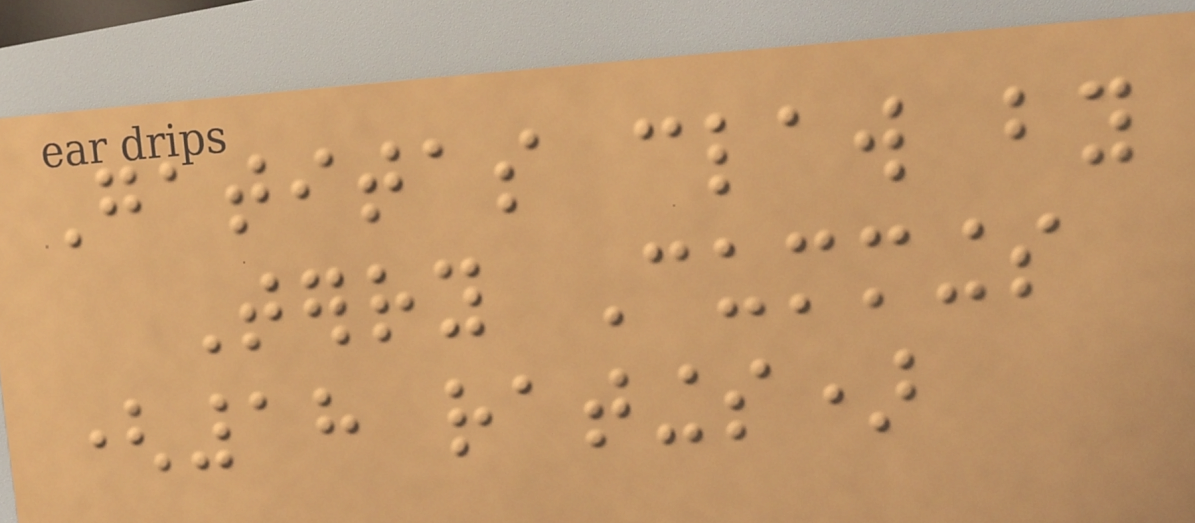Gatitas claw by
Terry Cummings
(18 ratings)
